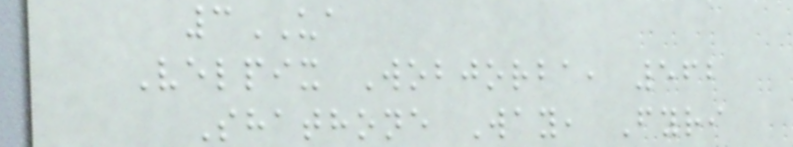3UA
Velpix Wobjorba, 562
Shathone Way, Fyri
